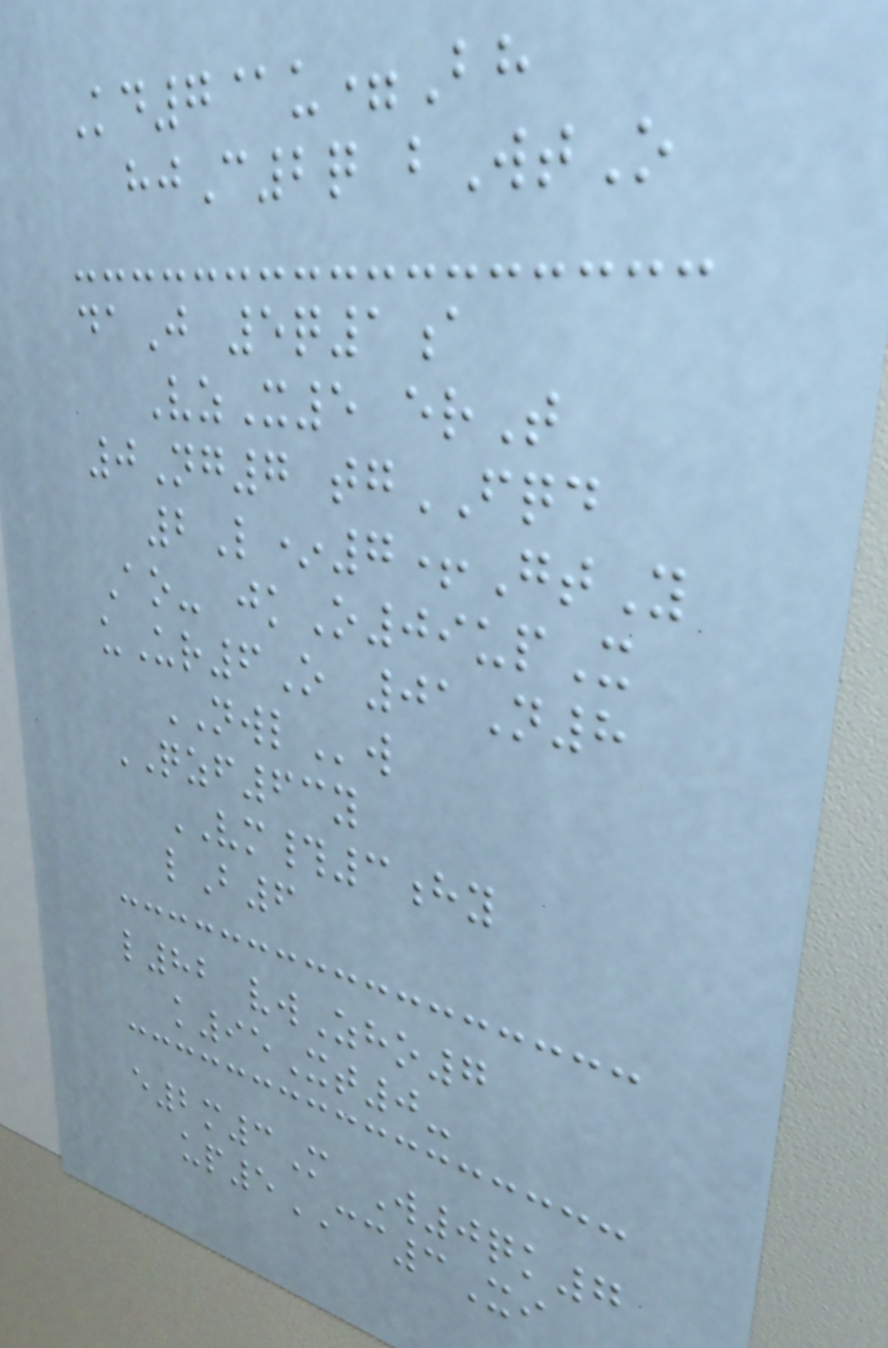Kd7@u=Bh
hjC2q bWtO
daJ 5q1a
VzX5 erT
0Ng7 tgFQD
2L*7+GtY
Ao- jkO09upX
uUr6O 01N8
NWLw
QZF63y
VM#3hy
lB6
l82 vwZho7
k95Xt0-
e2m3M W0qk7
up5CC3Xi
